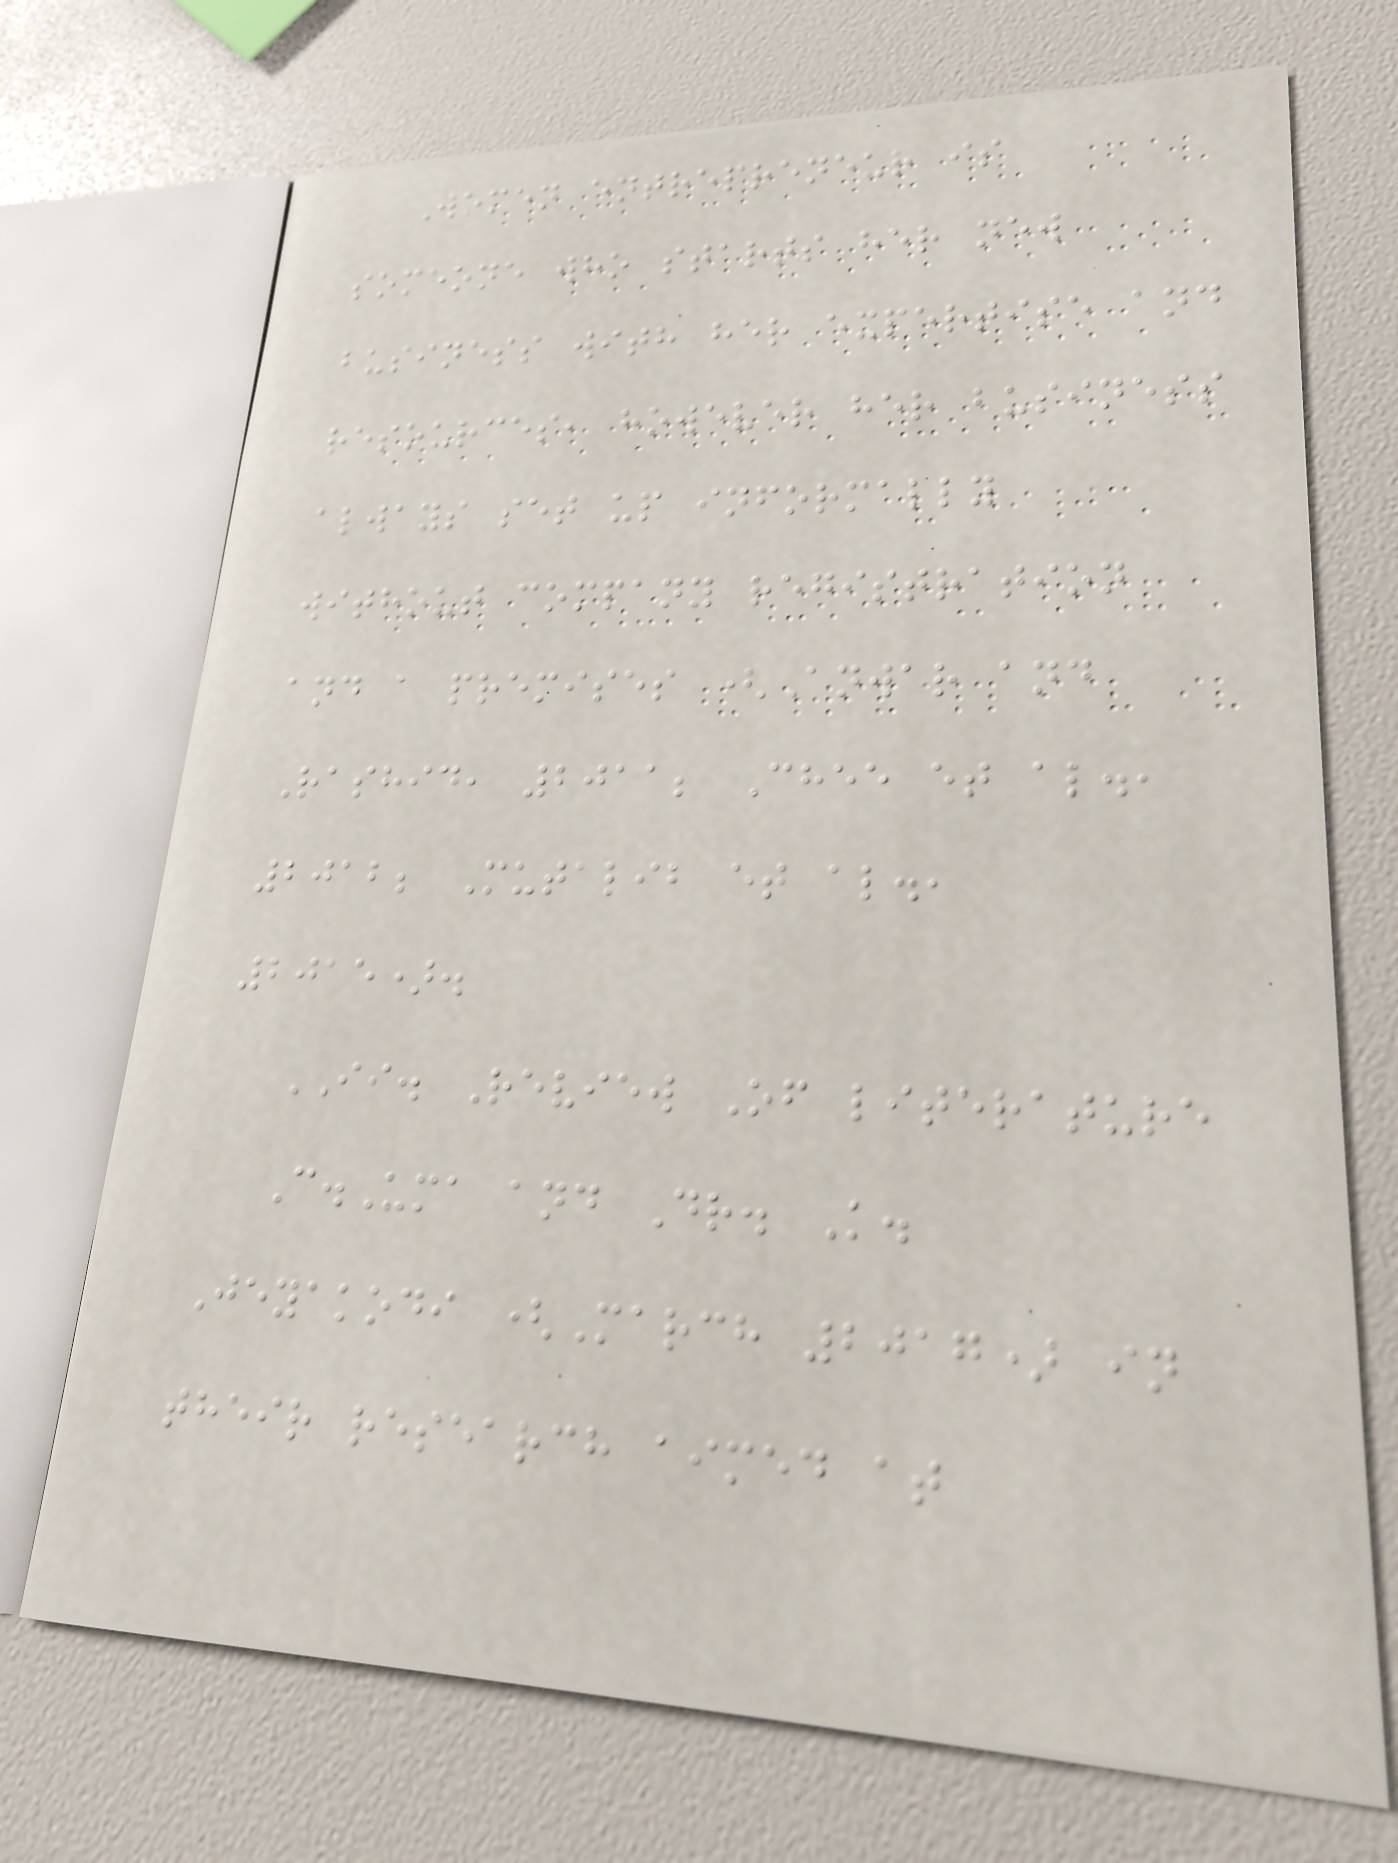Women entrepreneur is
someone who starts her new
business with her expertise and
resources, however her business
always set up informally
without company registration
and a premises (Anwar and
Rashid, 2011; Chee et al.,
2012; Mutalib et al.,
2015).
II. Review Of literature
C.Uma and Dr. K.
Jeyakodi (March 2017) in
their research aimed at
